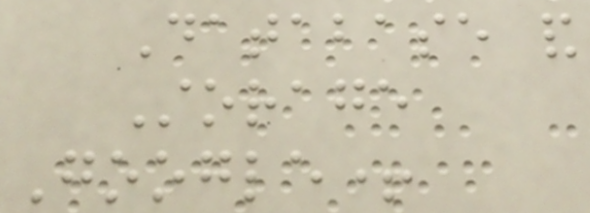Database and
Storage
Google+
